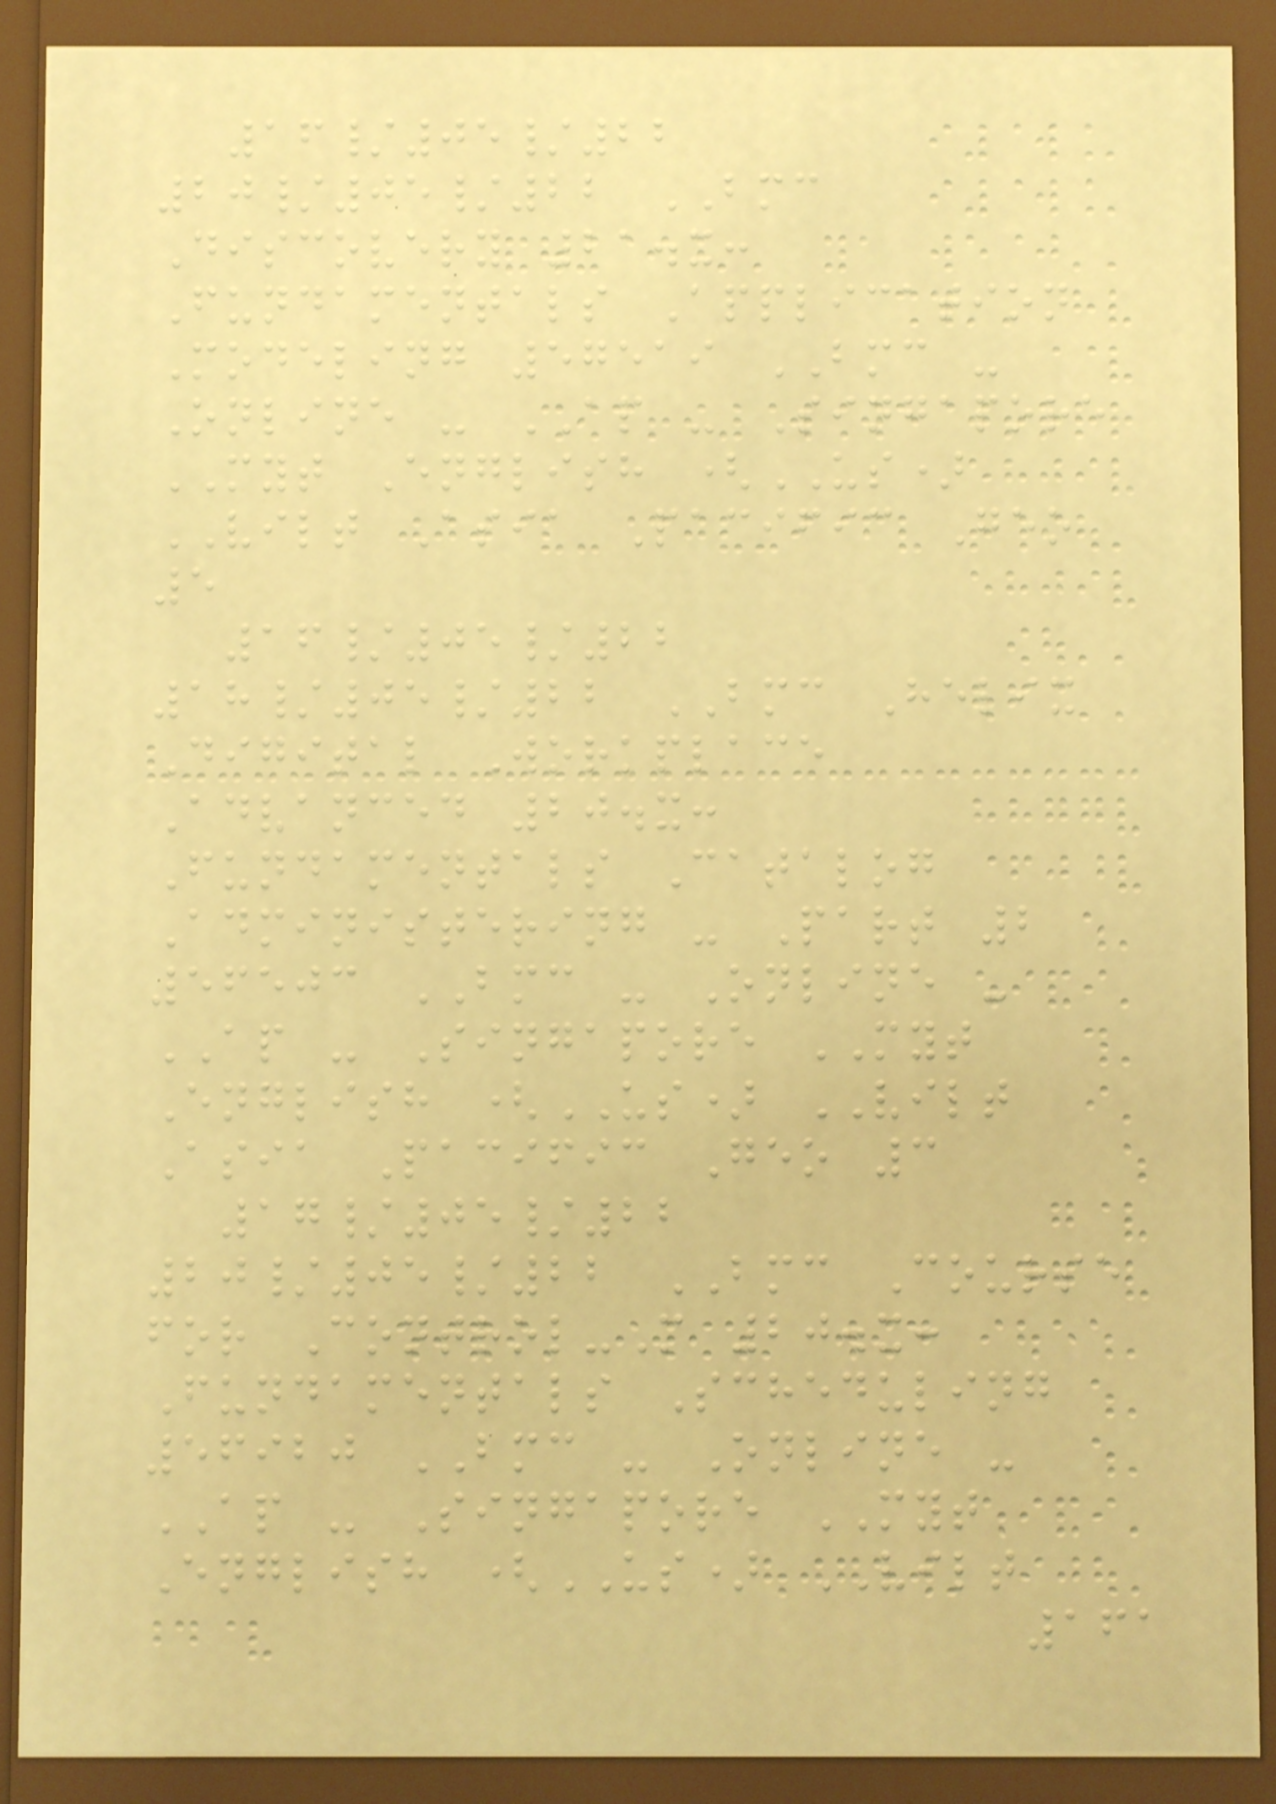16/05/22
20/05/22 BMC
Discovery 21.x:
Fundamentals Application
Modeling 57519 BMC -
Online - AP - Singapore
MYT English (US)
VILT Asia Pacific Geo
5
16/05/22
18/05/22 BMC Helix
Digital Workplace
Advanced 20.x:
Fundamentals Catalog
Administering - Part 2
56503 BMC - Online -
AP - Singapore MYT
English (US) VILT
Asia Pacific Geo 3
17/05/22
20/05/22 BMC Course
for Control-M 20.x:
Fundamentals Scheduling
56920 BMC - Online -
AP - Singapore MYT
English (US) VILT
161
